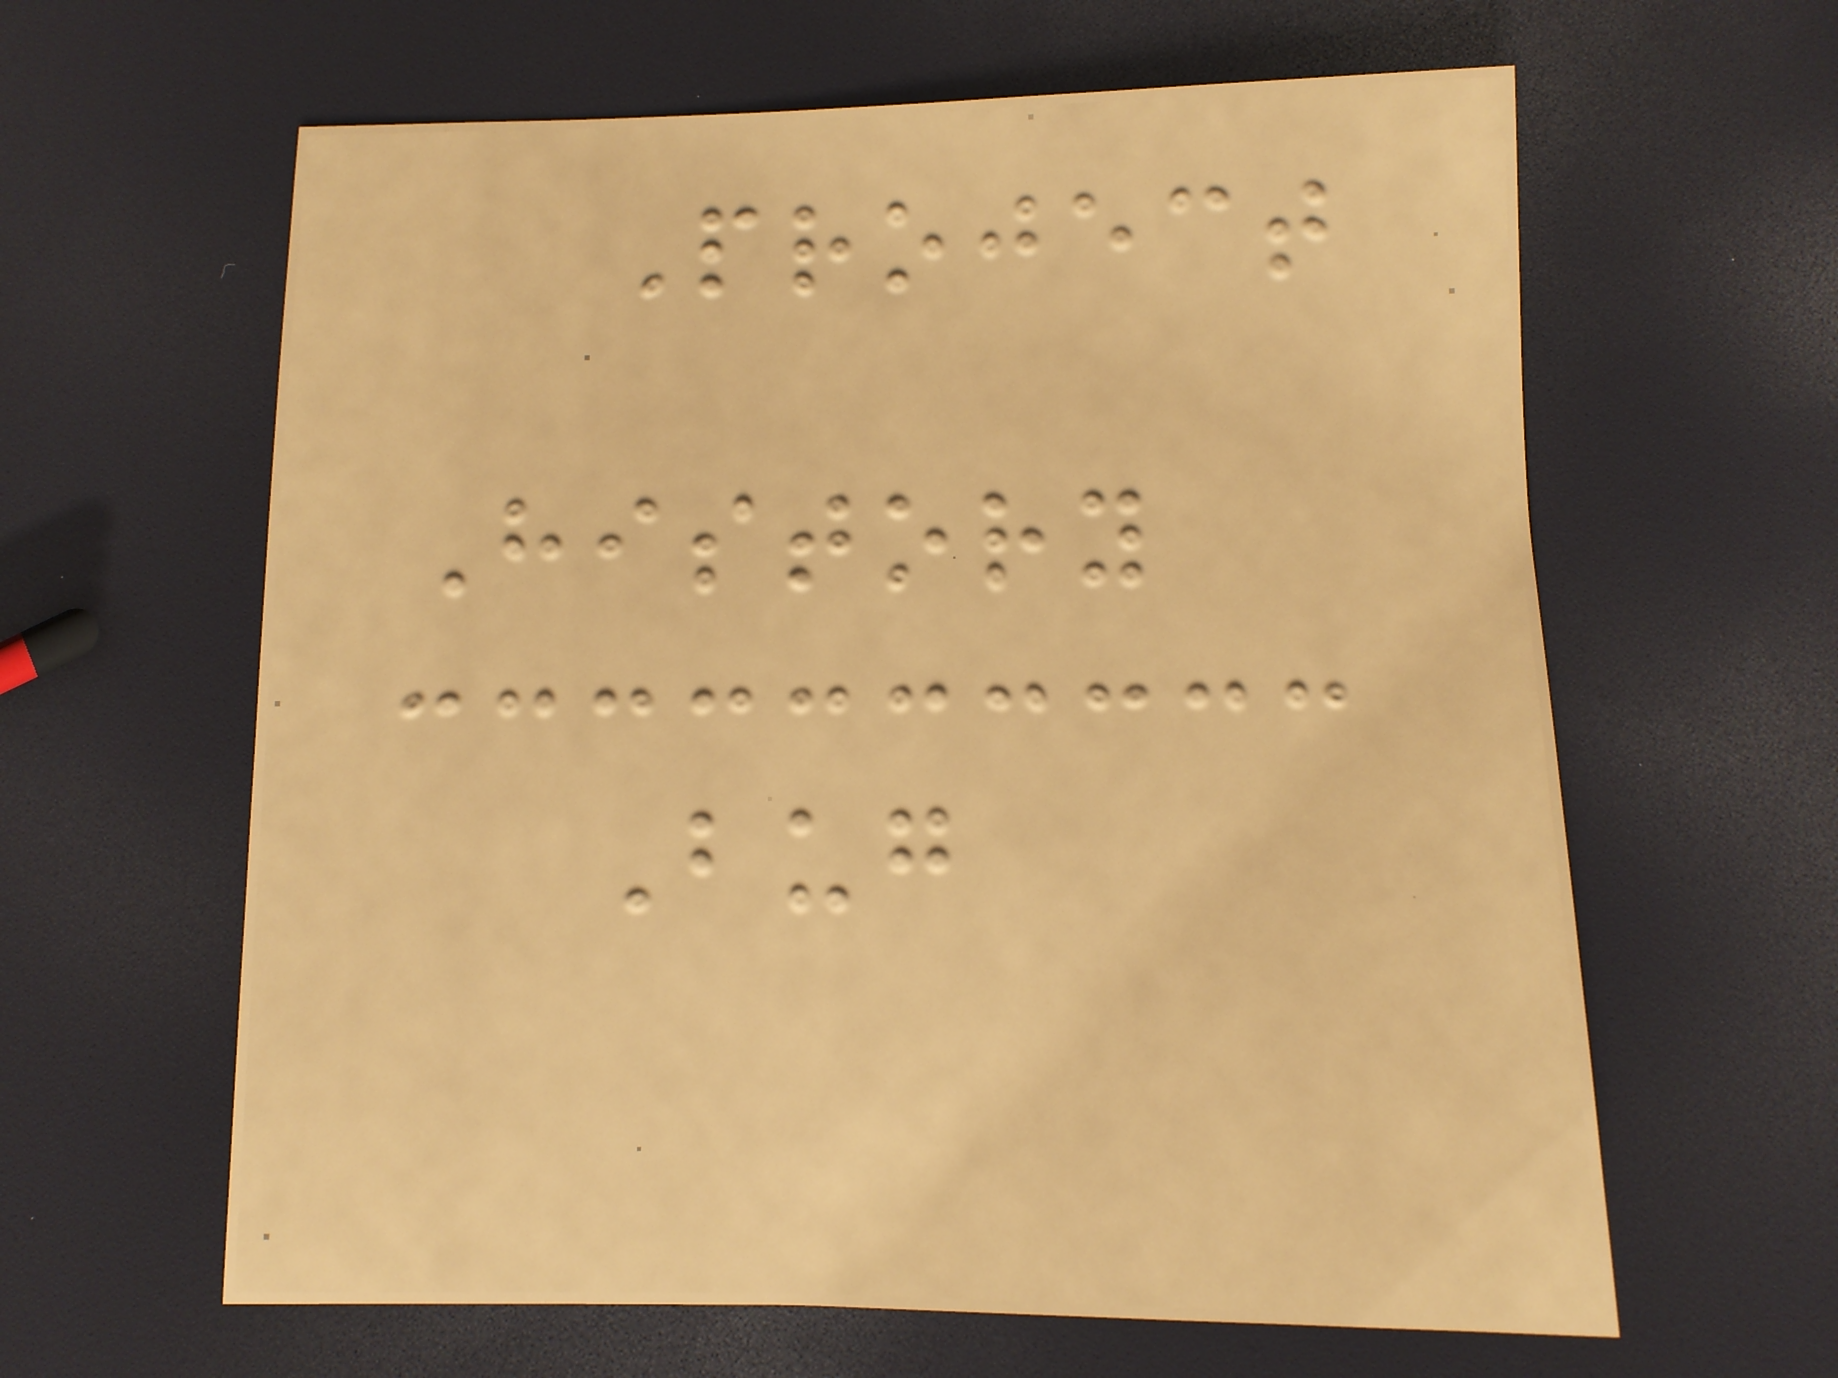Project
History
Bug
